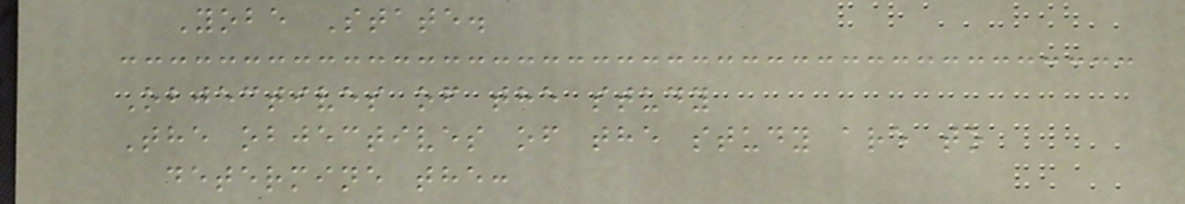Yobe State.
Objectives of the study
The objectives of the study are to
determine the:
